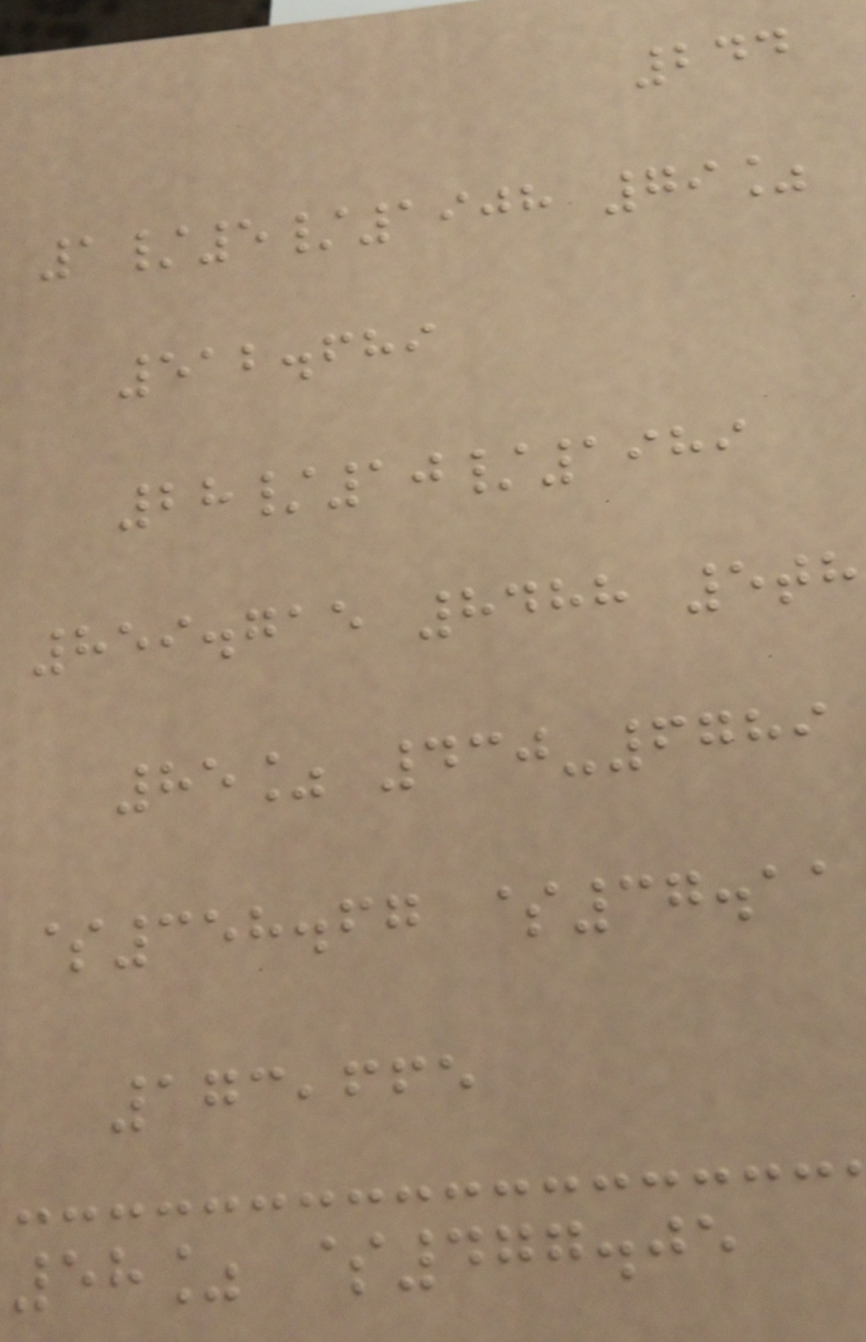244
1/5/1908 79%
512.689
28/10/1989
859.715 8488 5th
85% 430-6789
$358.67 $37.11
173,665
58% $477.05
